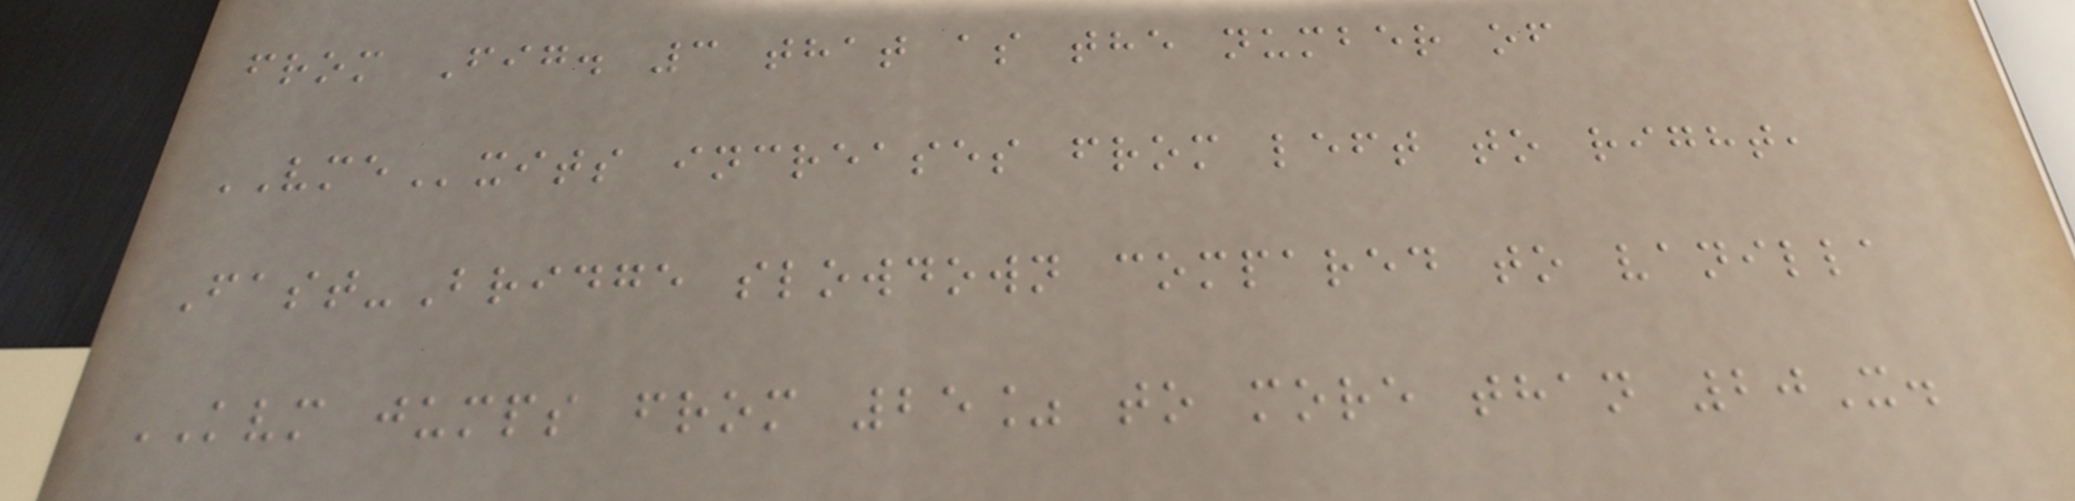from Fig. 3 that as the number of
VMExits increases from left to right,
Fast-Bridge slowdown compared to vanilla
KVM jumps from 25% to more than 20X.
